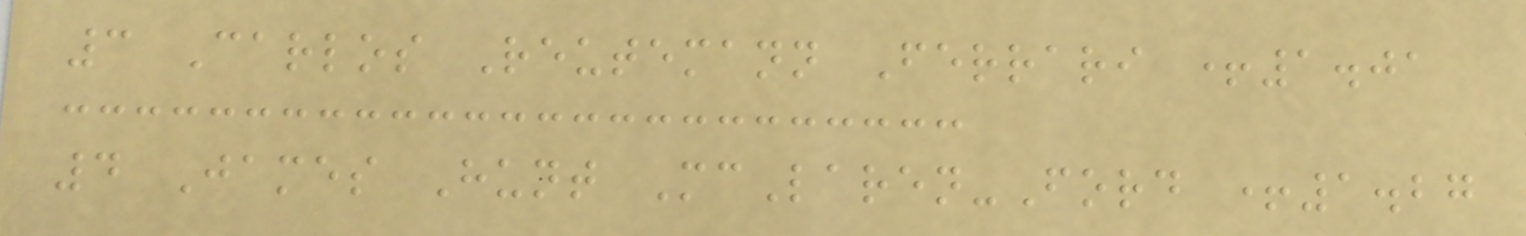3 Carlos Reutemann Ferrari +1.01
4 James Hunt McLaren-Ford +1.27
